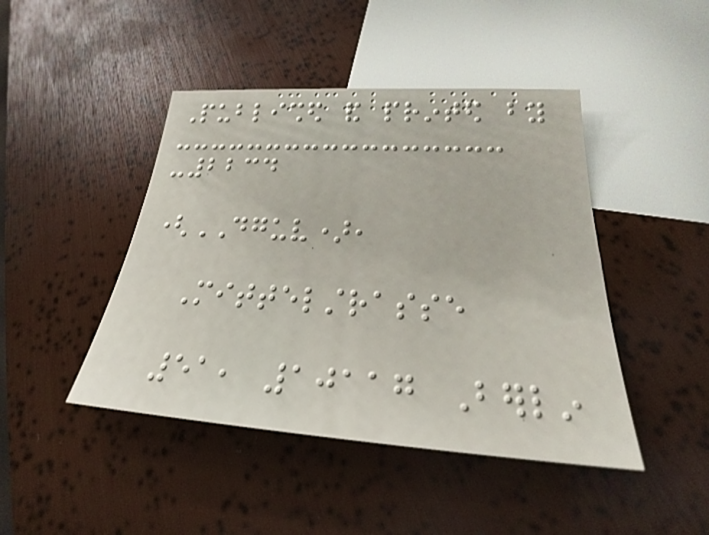Published and printed by
-2234
(DGUV),
Mittelstrasse
51, 10117 Berlin
